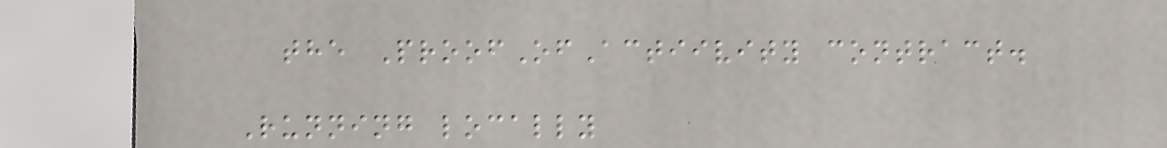the ProofOfActiivity contract.
Running locally
